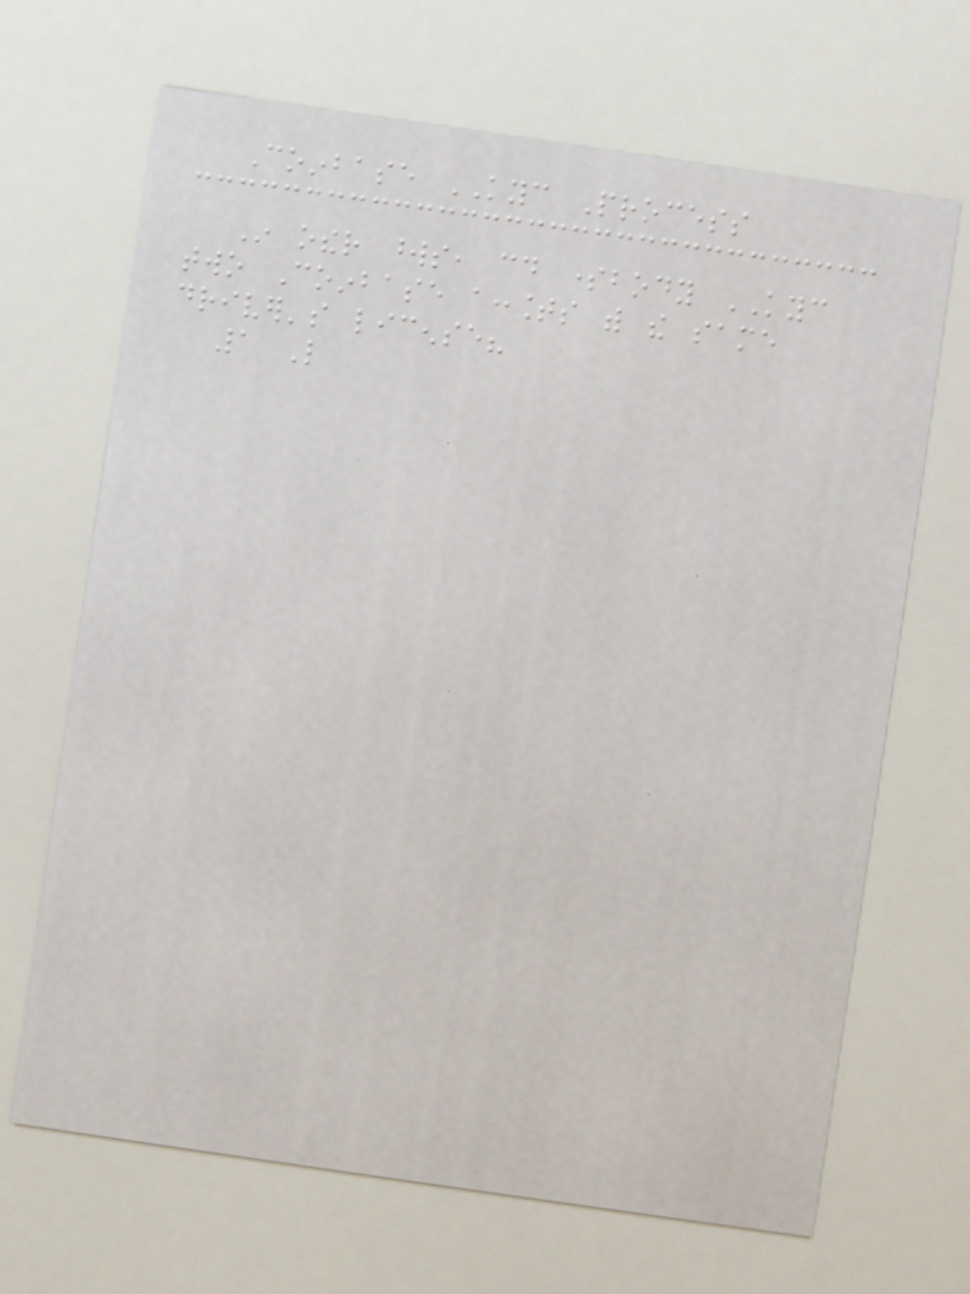Coinbase KYC Process
In other words, could somebody KYC
two Coinbase accounts with the same
driver's license?
1 Like
